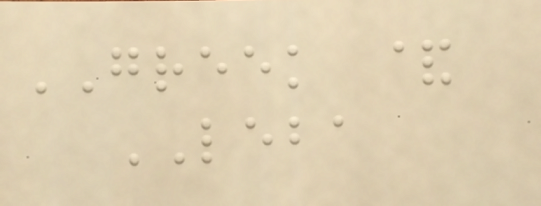GREEK &
LEBA
